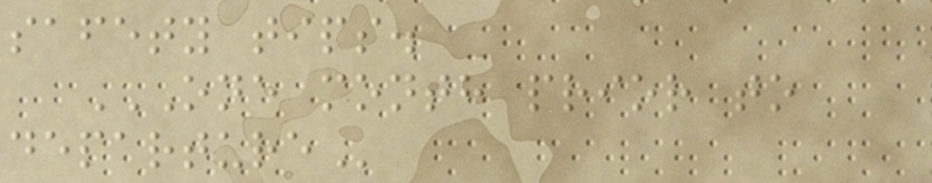safety tips.
ONE MONTH PRIOR TO
DEPARTURE
